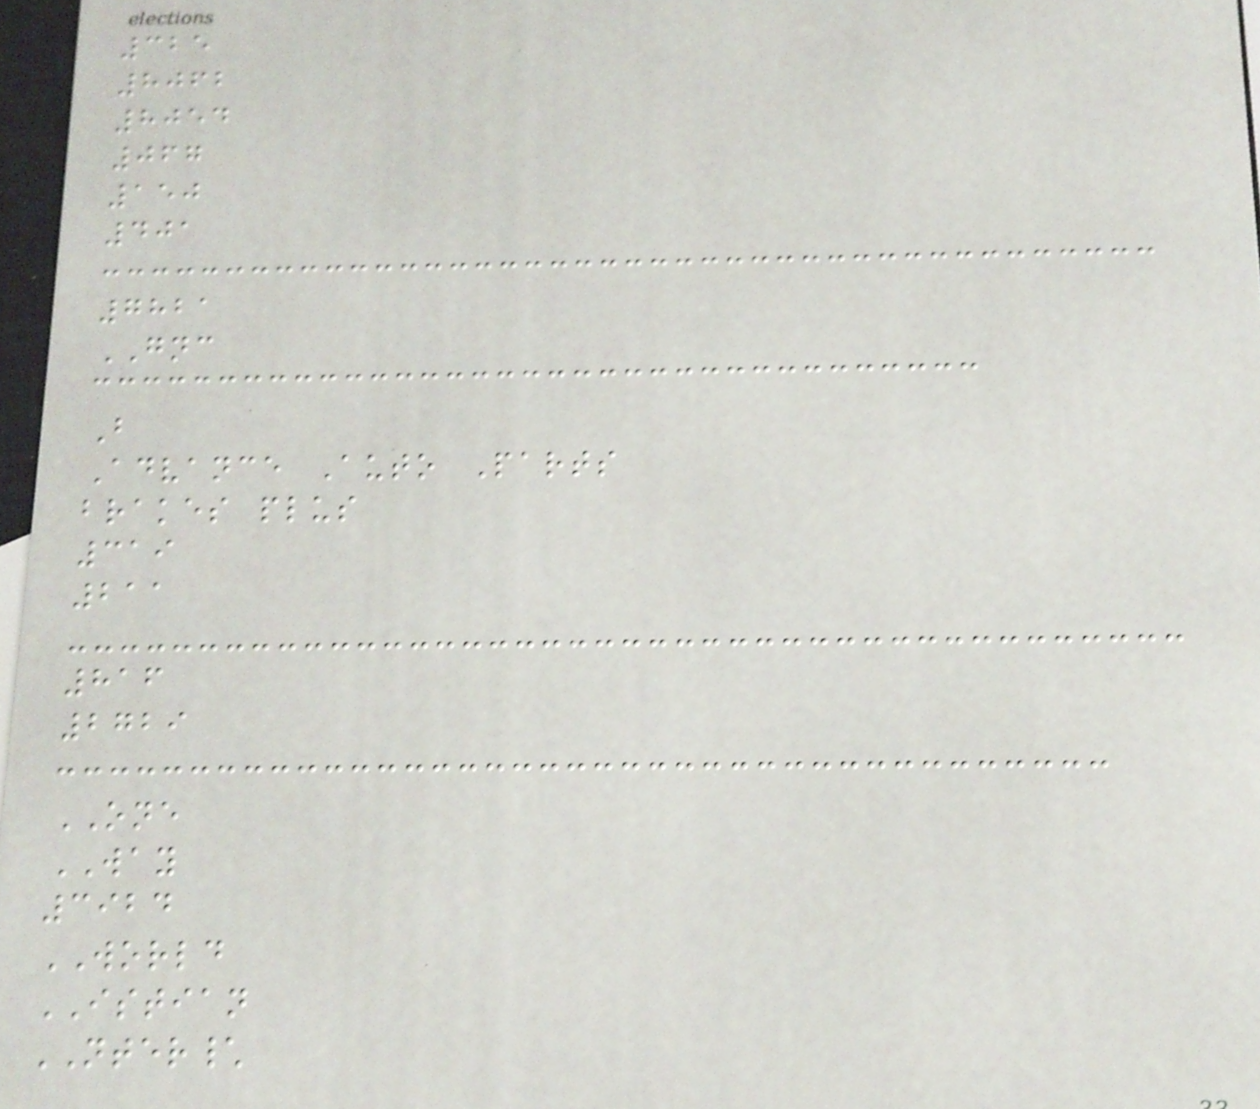325
8062
8054
067
150
401
7821
GNC
B
Advance Auto Parts
brakes plus
319
211
816
2729
ONE
WAY
3924
WORLD
ISTIAN
NTER\
